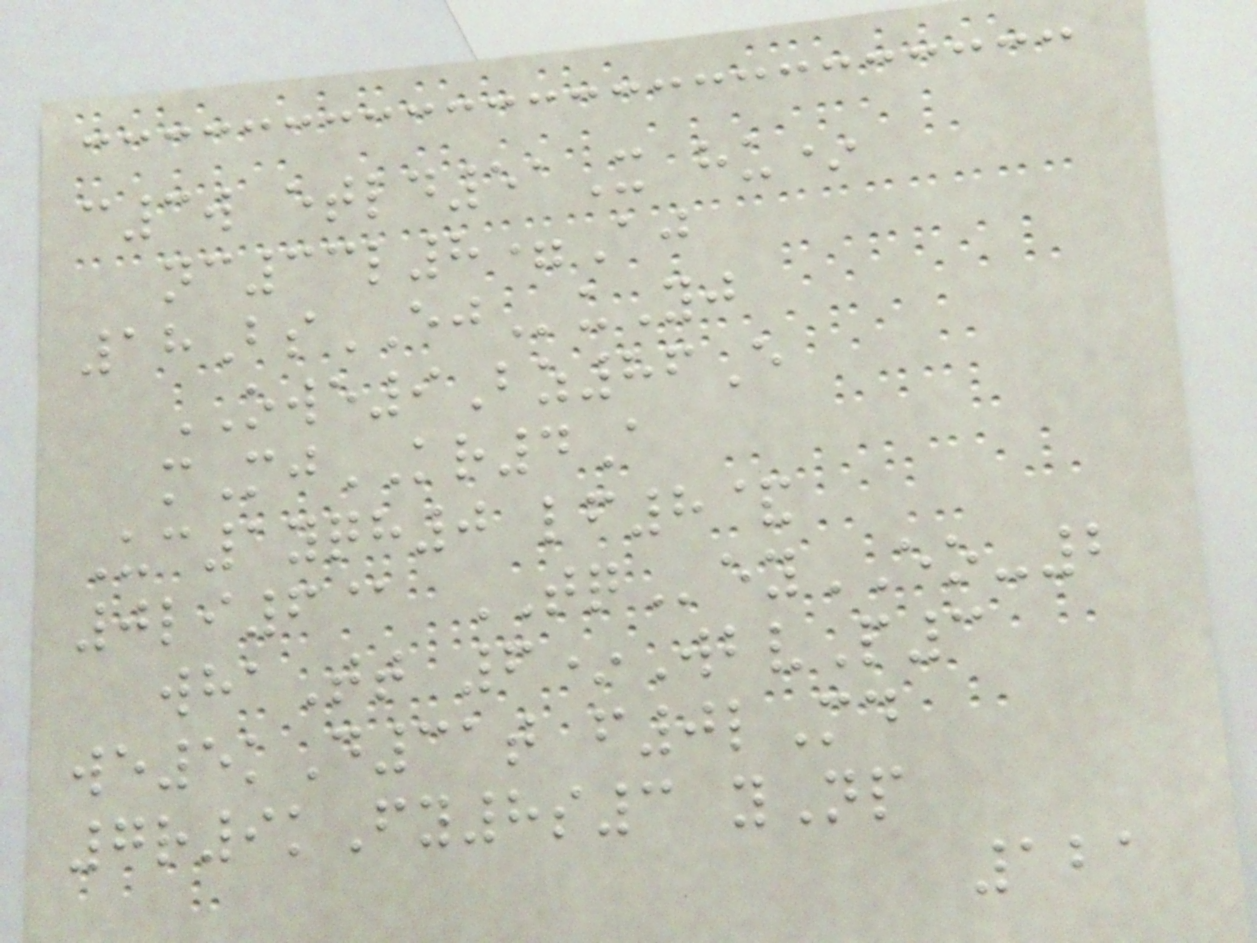c3w etld51X hu*
nc33l8=Aj
18BsEJuYj
OWE9Bz86E
mMjKR4A
Uc1yqh0 lf8&
0li6@ TQeyEO-2
whaTt 6*WbvP3
we5kD31t f0lMd
7r9kFy8s3 yNp
121
